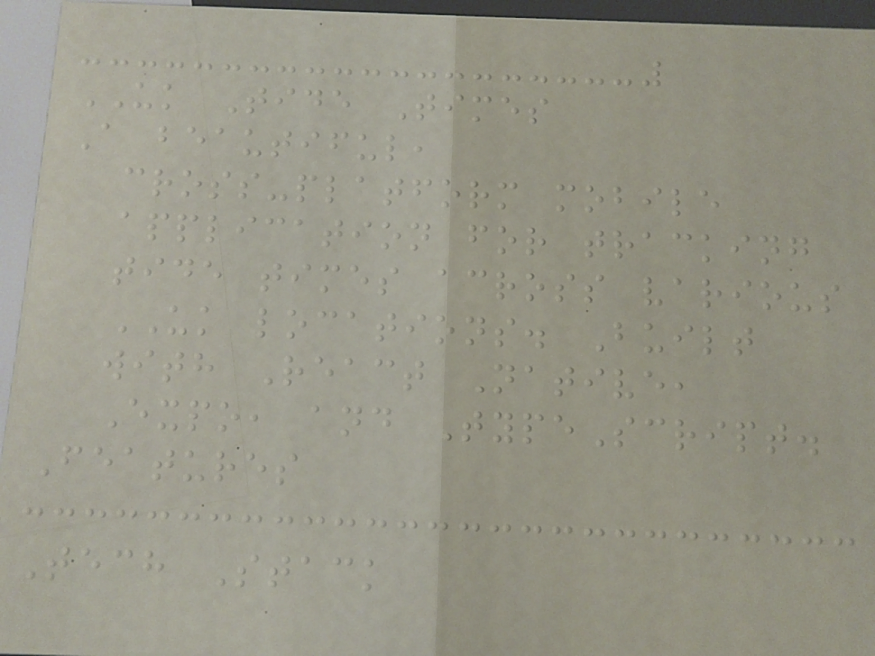UK Tide Times
A beautiful,
cross-platform mobile
application for tracking
tide times across various
UK locations. Built
with React Native,
Expo, and TypeScript.
Features
Tech Stack
